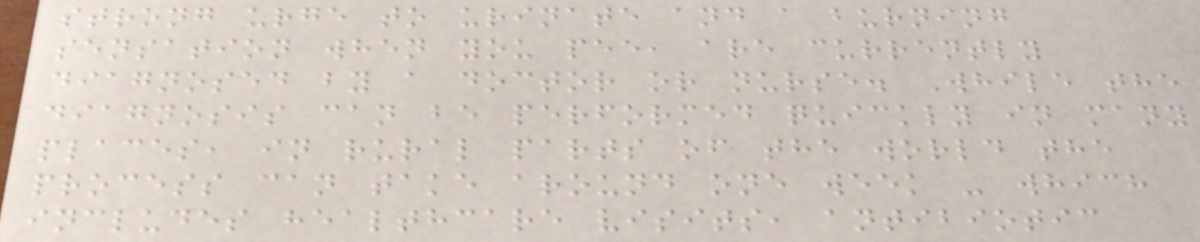strong urge to urinate and a burning
sensation when you pee, are currently
diagnosed by a doctor or nurse. While the
diagnosis can be performed quickly in many
places, in rural parts of the world the
process can take around one week - which
includes healthcare visits, antibiotic
